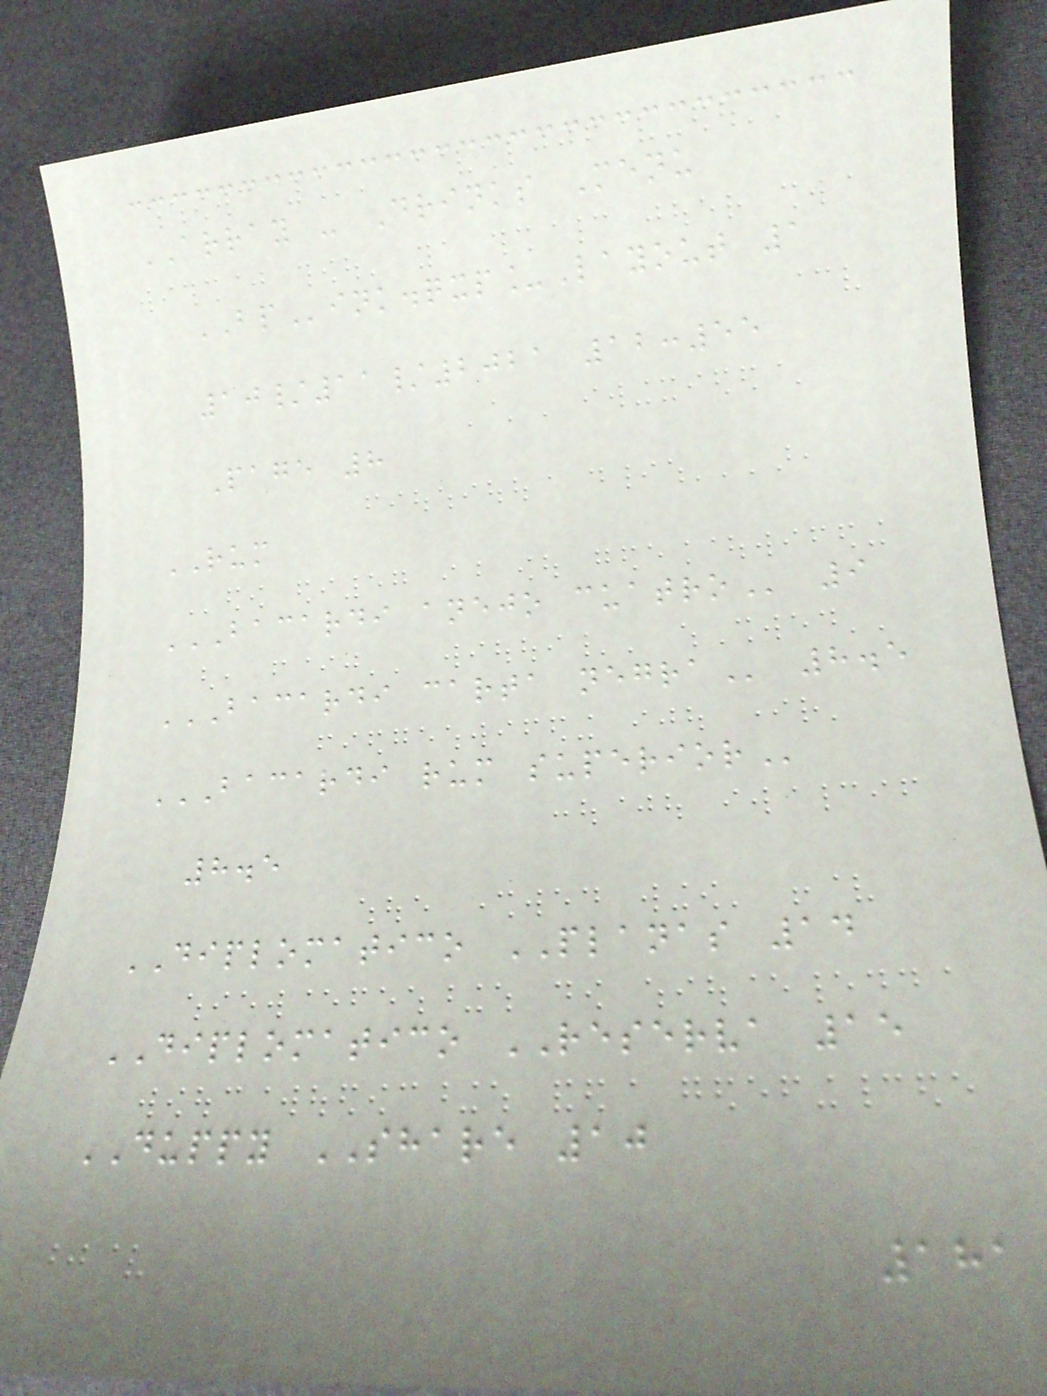ARRAY - Drinks Menu
BPink.qxp_Layout 1
10/11/2021 12:55
Page 8
RUM
BACARDI ANEJO CUATRO 9
BACARDI CARTA NEGRA 8.5
BACARDI RUM SUPERIOR
8.5
DIPLOMATICO PLANAS 14
DIPLOMATICO RESERVA 15
DUPPY SHARE 10
181
